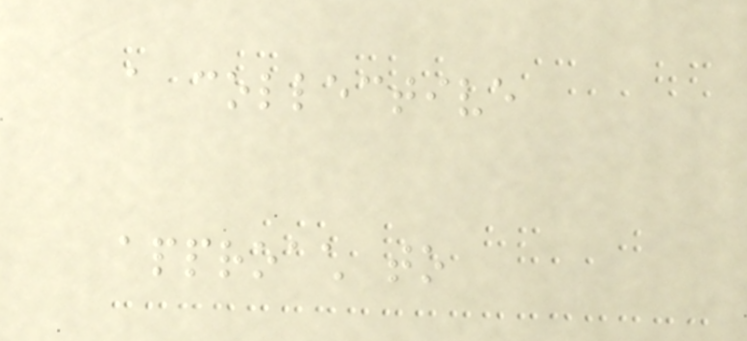a collective
approach to
